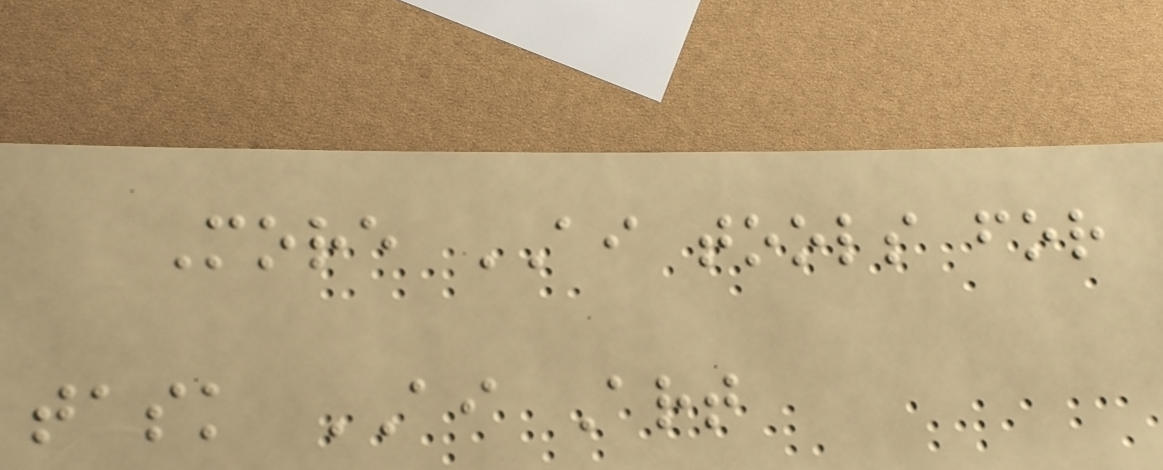More AI tools for
task AI Art
